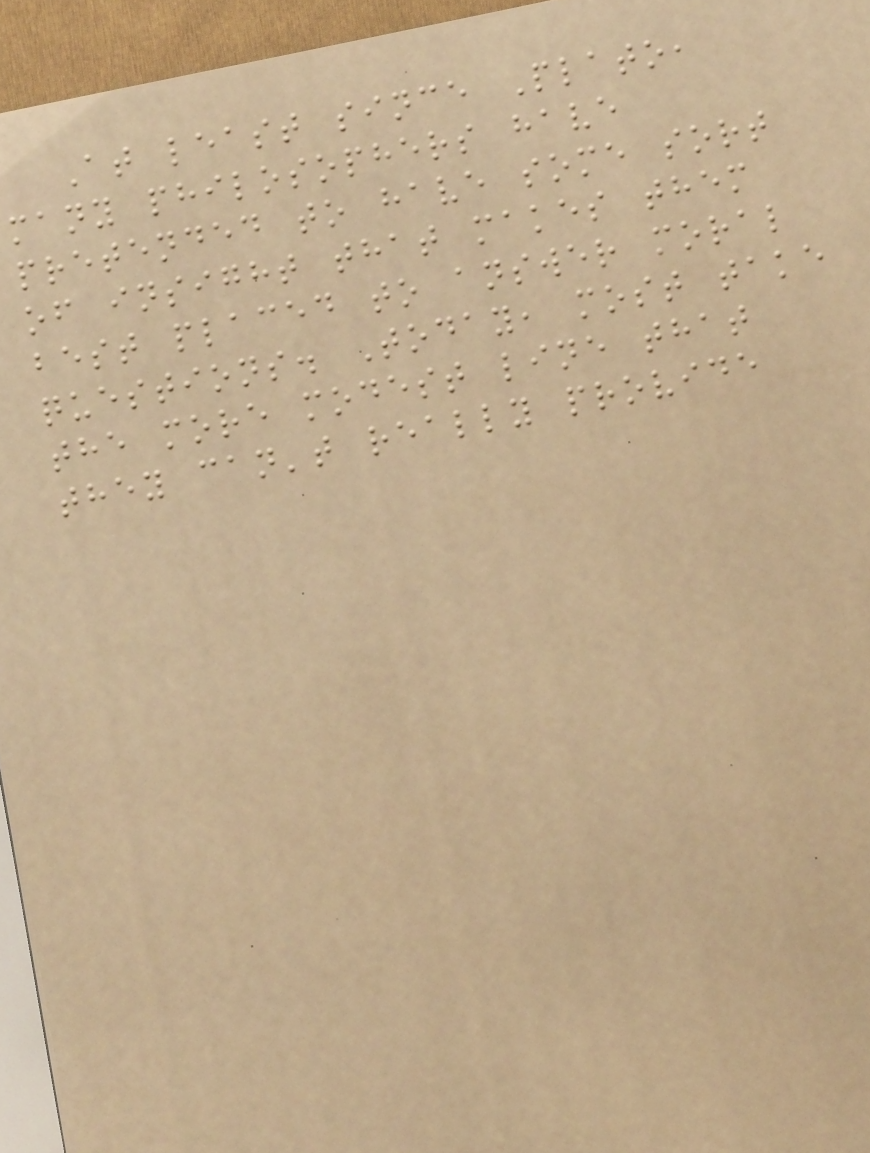At least since Plato,
many philosophers have
pretended to have some sort
of insight that makes them
best placed to answer moral
questions. Today, most take
the more modest line that
they can't really provide
